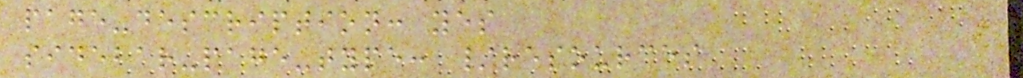page-description: yes
sidebar-page-type: /resources
